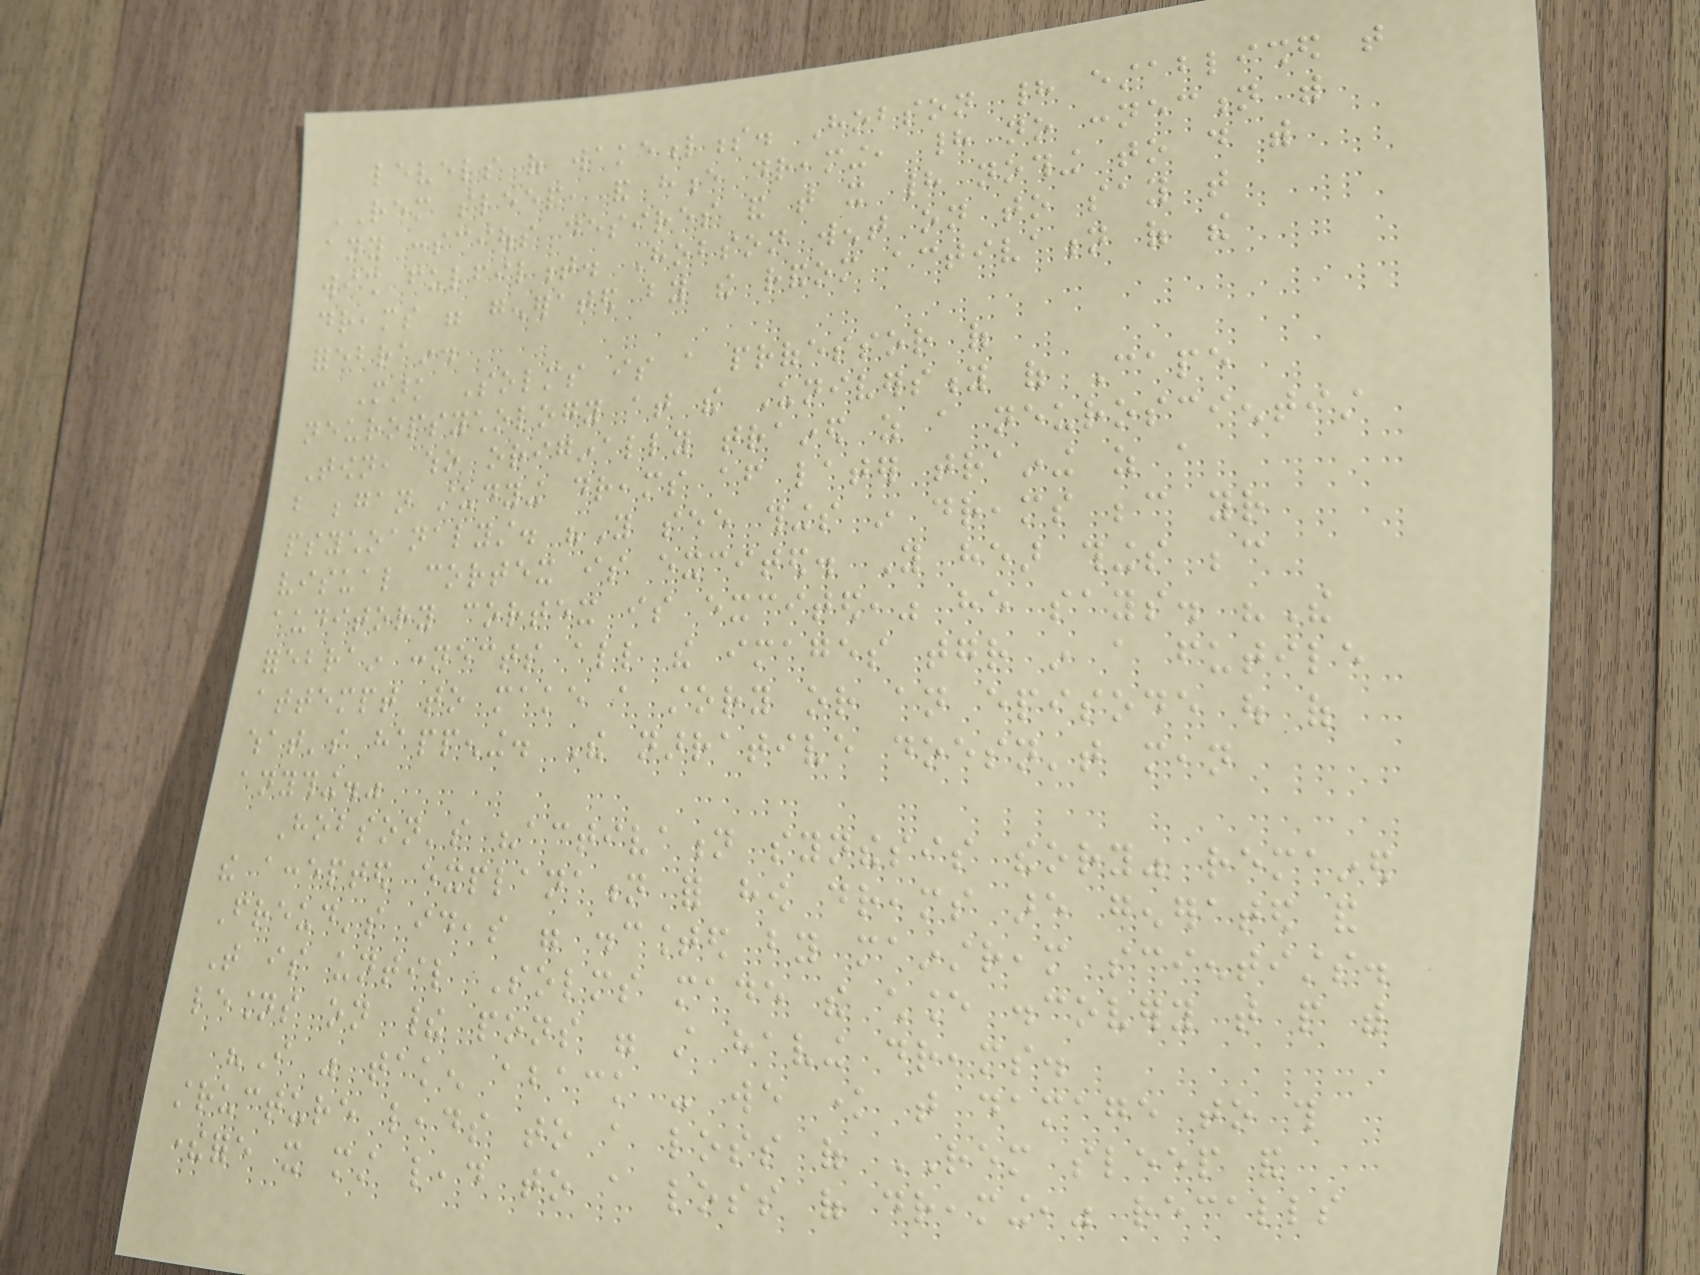levels of wakefulness. Hobson had established that
REM sleep, and hence dreaming, had no connection with
any conscious desires and that it had nothing to do with
wish fulfilment. Hobson went on to say that
dreams were generated by the random activation of the
forebrain.
Mark Solms is a professor of
neuropsychology at the University of Cape
Town, who originally trained as a neuroscientist
but began studying dreams after later training as a
psychoanalyst. "You see things in dreams because your
visual cortex is excited. You hear things because
auditory cortex is excited," he says. "The
forebrain connects all the images together in a futile
attempt to make a story or an episode out of
what's happening. The narrative doesn't mean
anything."
Hobson's "activation synthesis theory" remained
the accepted explanation for how dreams are generated and
Freud's ideas were discounted by mainstream scientists.
That is until Solms made the chance discovery that people with
lesions on their pons were still having dreams.
"I was taken aback - we know that damage to this
structure leads to a loss of REM sleep and
therefore it must lead to a loss of dreaming," recalls
